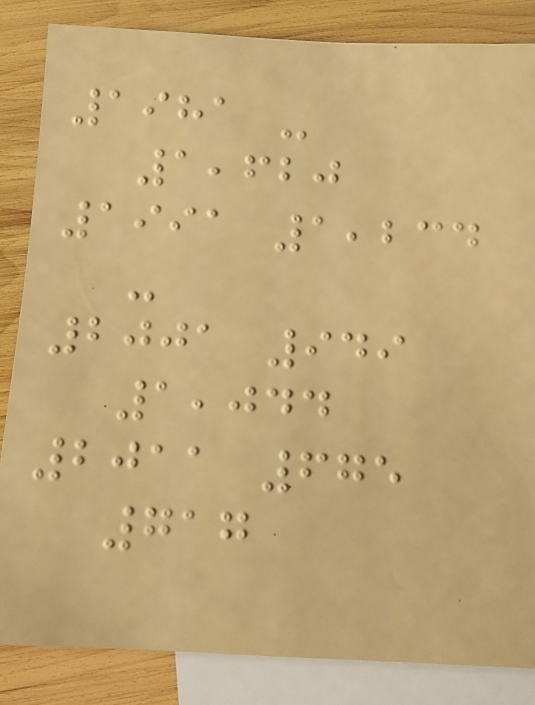1981 -
1,620
1991 1,234
-
2001 949
1,044
2011 675
717
